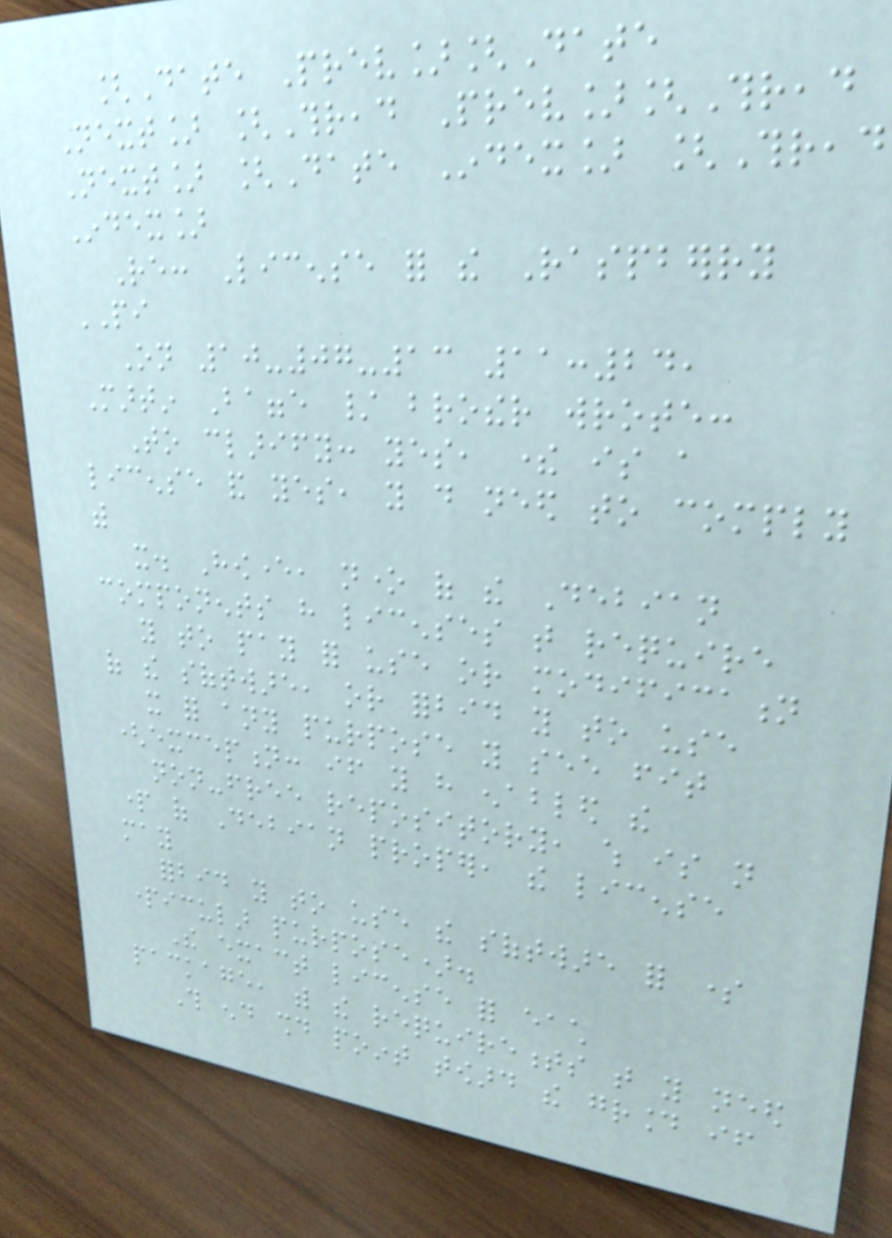[Date Prev][Date
Next] [Thread Prev][Thread
Next] [Date Index] [Thread
Index]
Re: License for the Raspberry
PI
On 10-07-13 11:24,
Martin Bagge / brother wrote:
To clarify: yes, there is a
license and yes, you do need to comply
with
it. However, none of the Debian
components have licenses that require
you to pay for use or modification
of the software, or forbid you to use
it for any purpose you see fit
(exception: if you have enabled the
non-free repository, which is not
part of Debian proper, the license
may
forbid you to use the software for some
particular purpose).
The exact license for each
package, with the requirements that you need
This end should point toward the ground if
